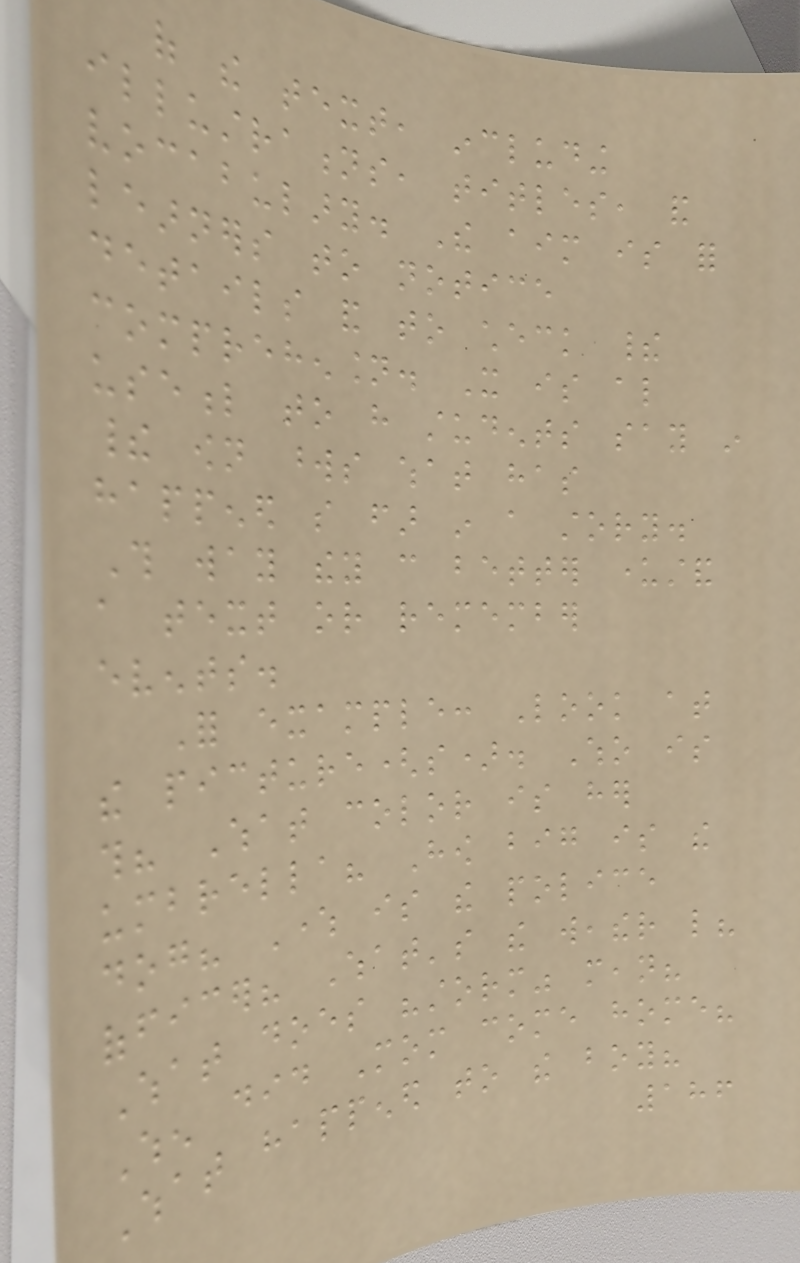of the text, including
illustrations, titles, and
vocabulary. The aim is for
learners to notice
details and to check their
comprehension. It is also
useful to have students say in
their own words what has
happened so far in a story.
This way they can better understand
a text or remember
events.
For example: Look at
the picture(s). Who is
this? What color is her
umbrella? How big is the
dog? Where is the police
officer? What's the weather like?
What does "storm" mean?
When did Mom come home?
What happened to the boy?
186
